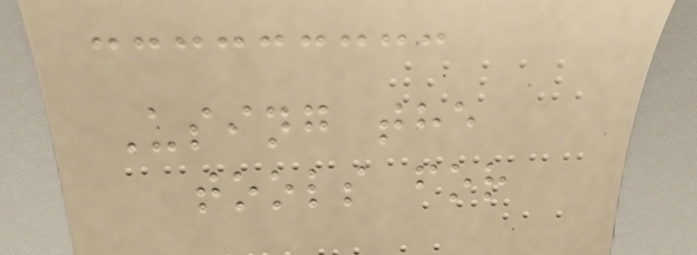Using the
tools for
